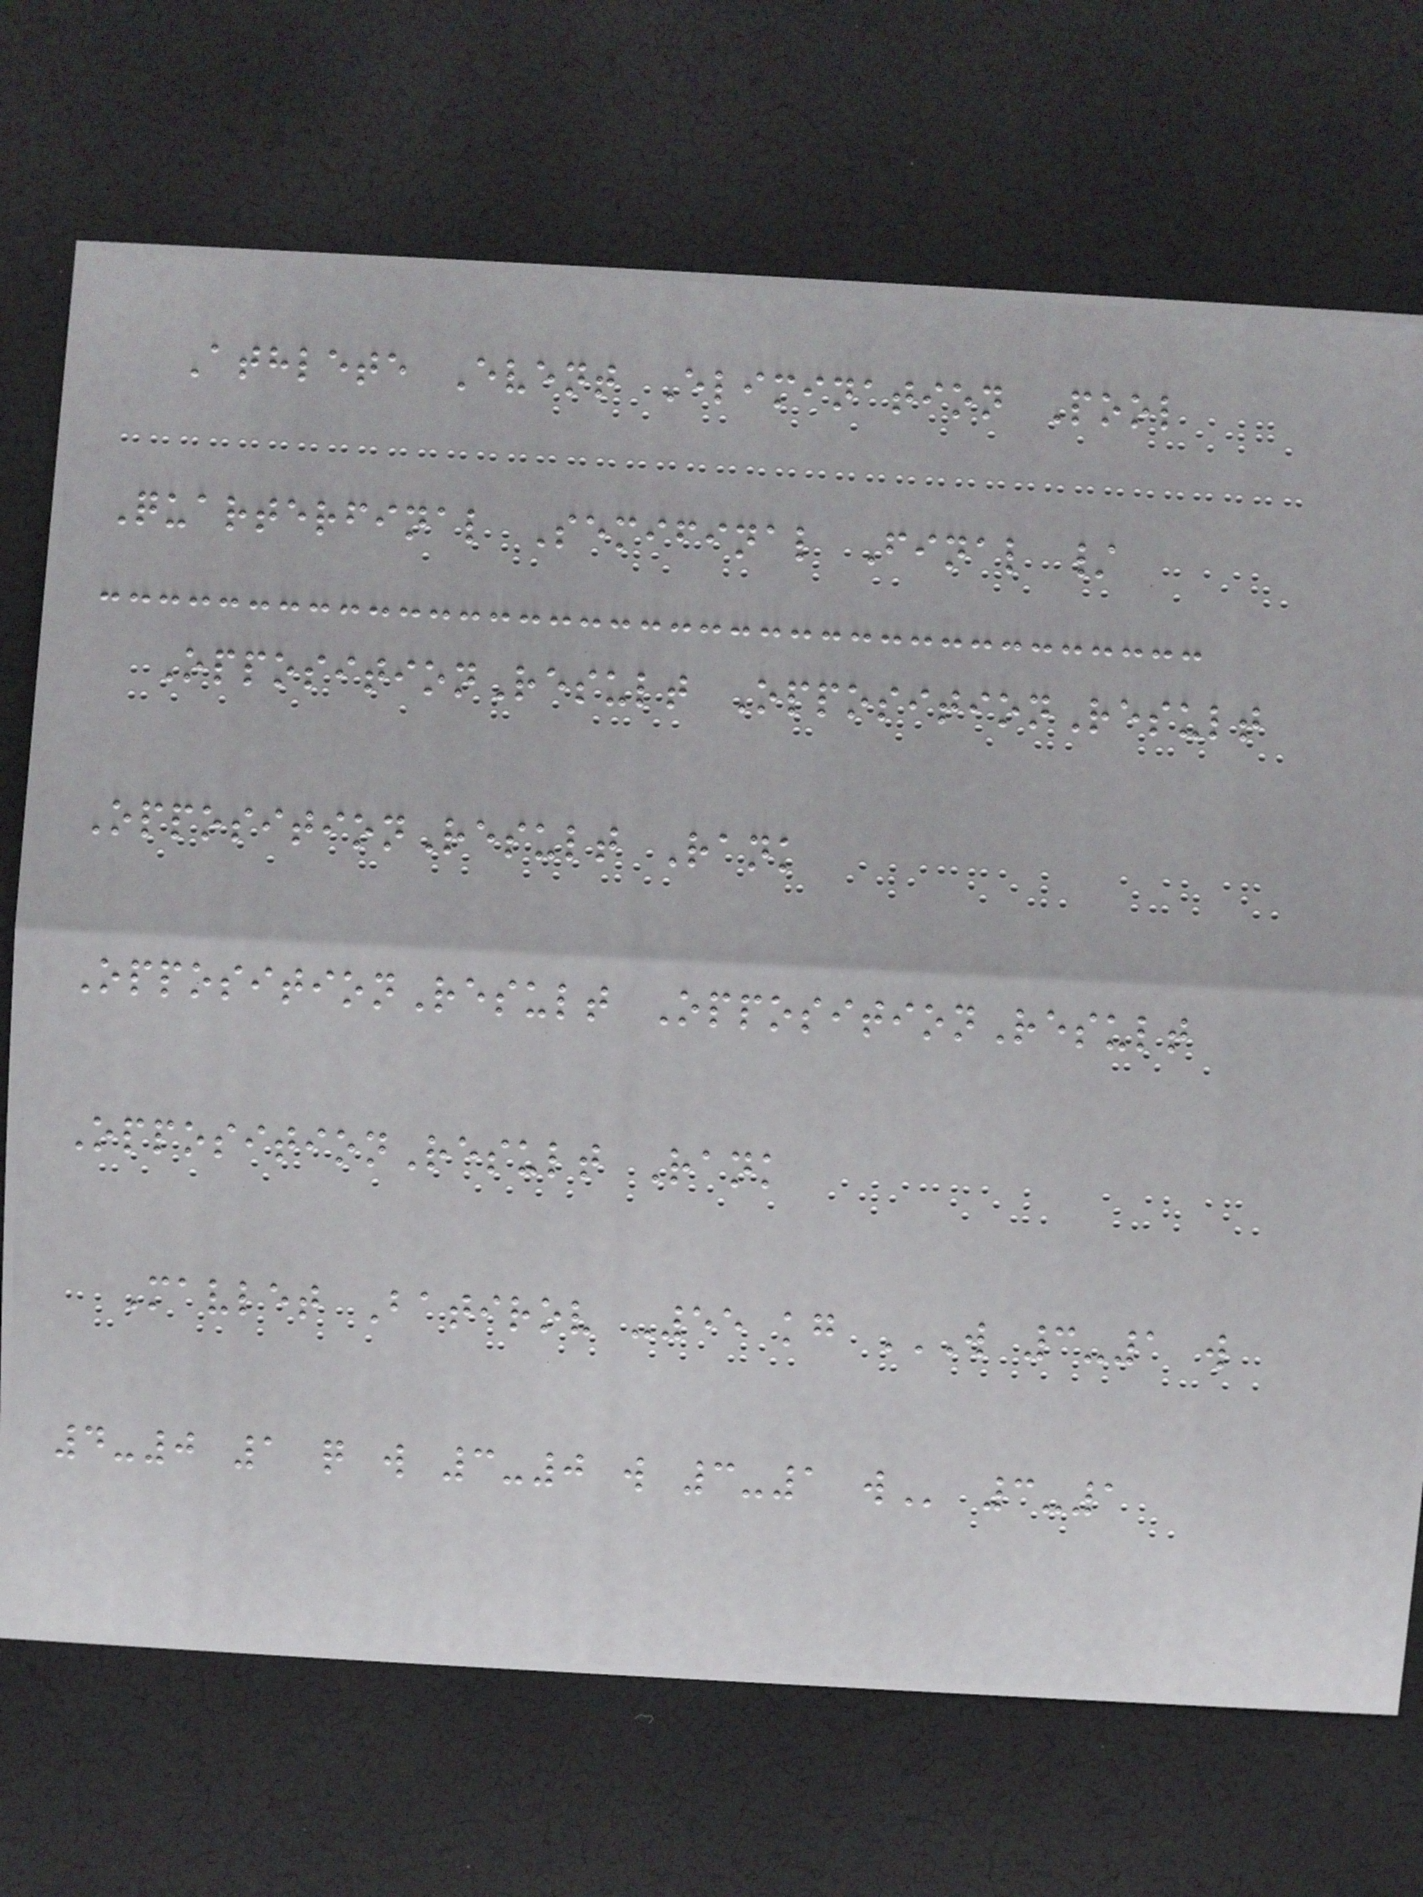Athlete Event Elimination Pool
Quarterfinal Semifinal Final /
OppositionResult OppositionResult
OppositionResult Rank
OppositionResult OppositionResult
OppositionResult Rank
Mavlet Batirov -55 kg W 3-1 W
4-0 1 Q W 3-0 W 3-1 W 3-1
